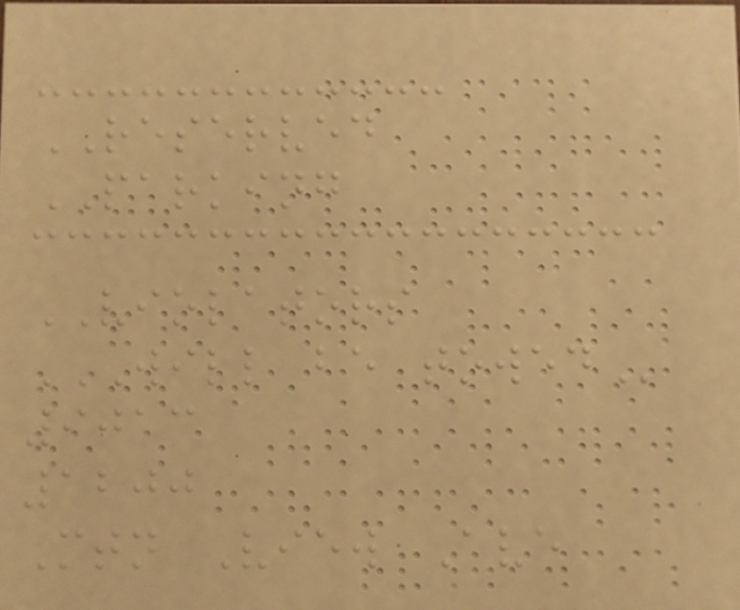RESERVED
PARKING
VIOLATORS
WILL BE TOWED
9013
1200
Mtn View Ave
